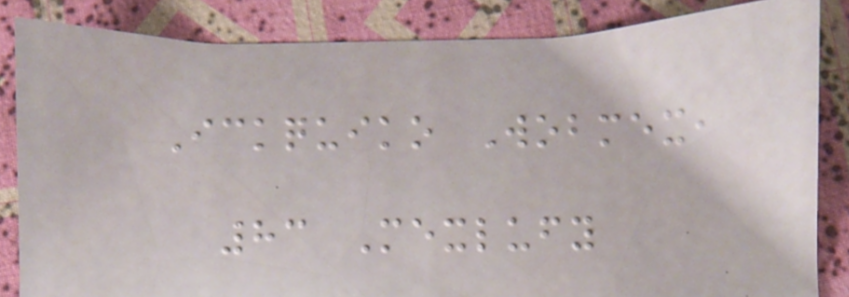Ickquiko Wobmex,
83 Mexlufy
